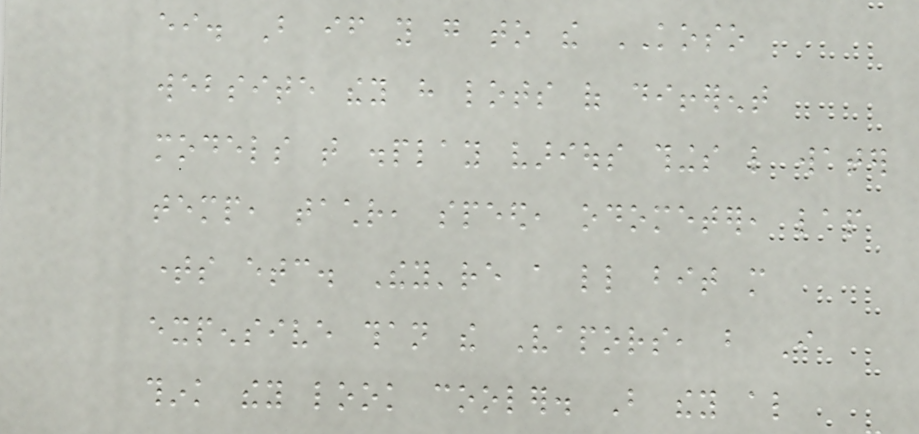either. But if you go to the KOSO
website they have lots of different
models that display various things like water
temp, tachr, speed, odometer, lap
times etc. They're a little bit more
expensive than the Vapors, but I
think they look cooler. But they also
